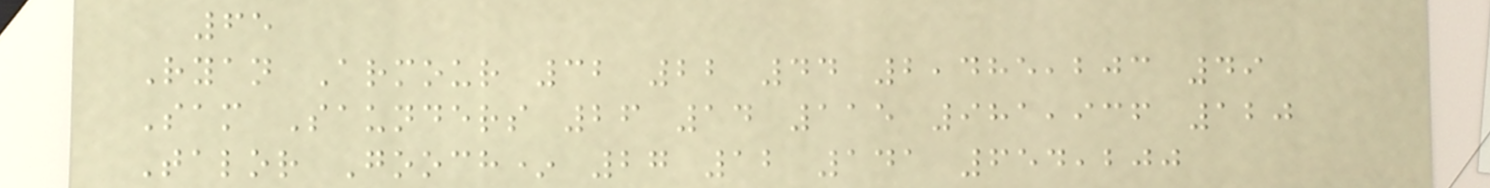65
Ryan Armour 32 22 44 2,485,203 49
Sam Saunders 26 14 115 981,936 120
Talor Gooch* 27 12 141 654,200
